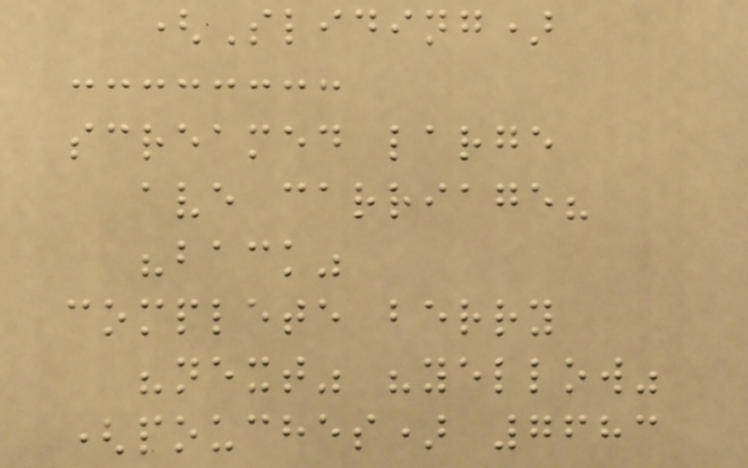(Sliding)
screamed large
ave carriage?
"back"
complete berry
"next" "yellow"
(pouches) 7683
